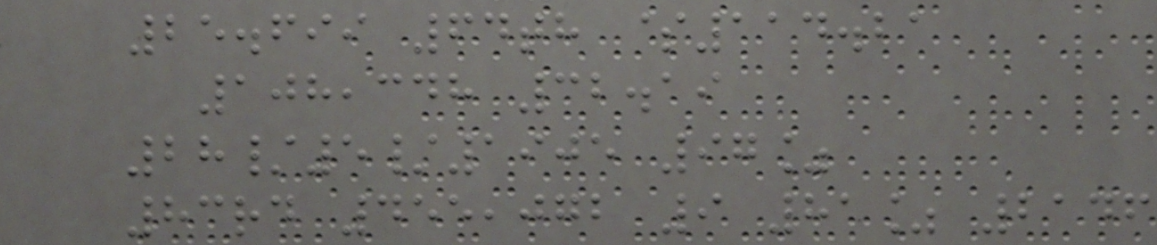25.699 64th $114.21
108,348 32.19
28/5/1905 97%
83rd 455,072 9 81% 2146
